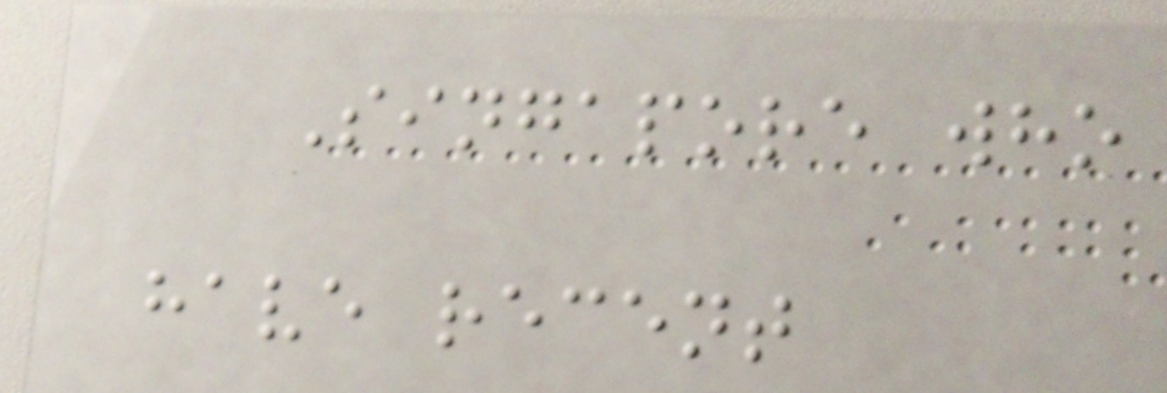Singapore who
have recent
